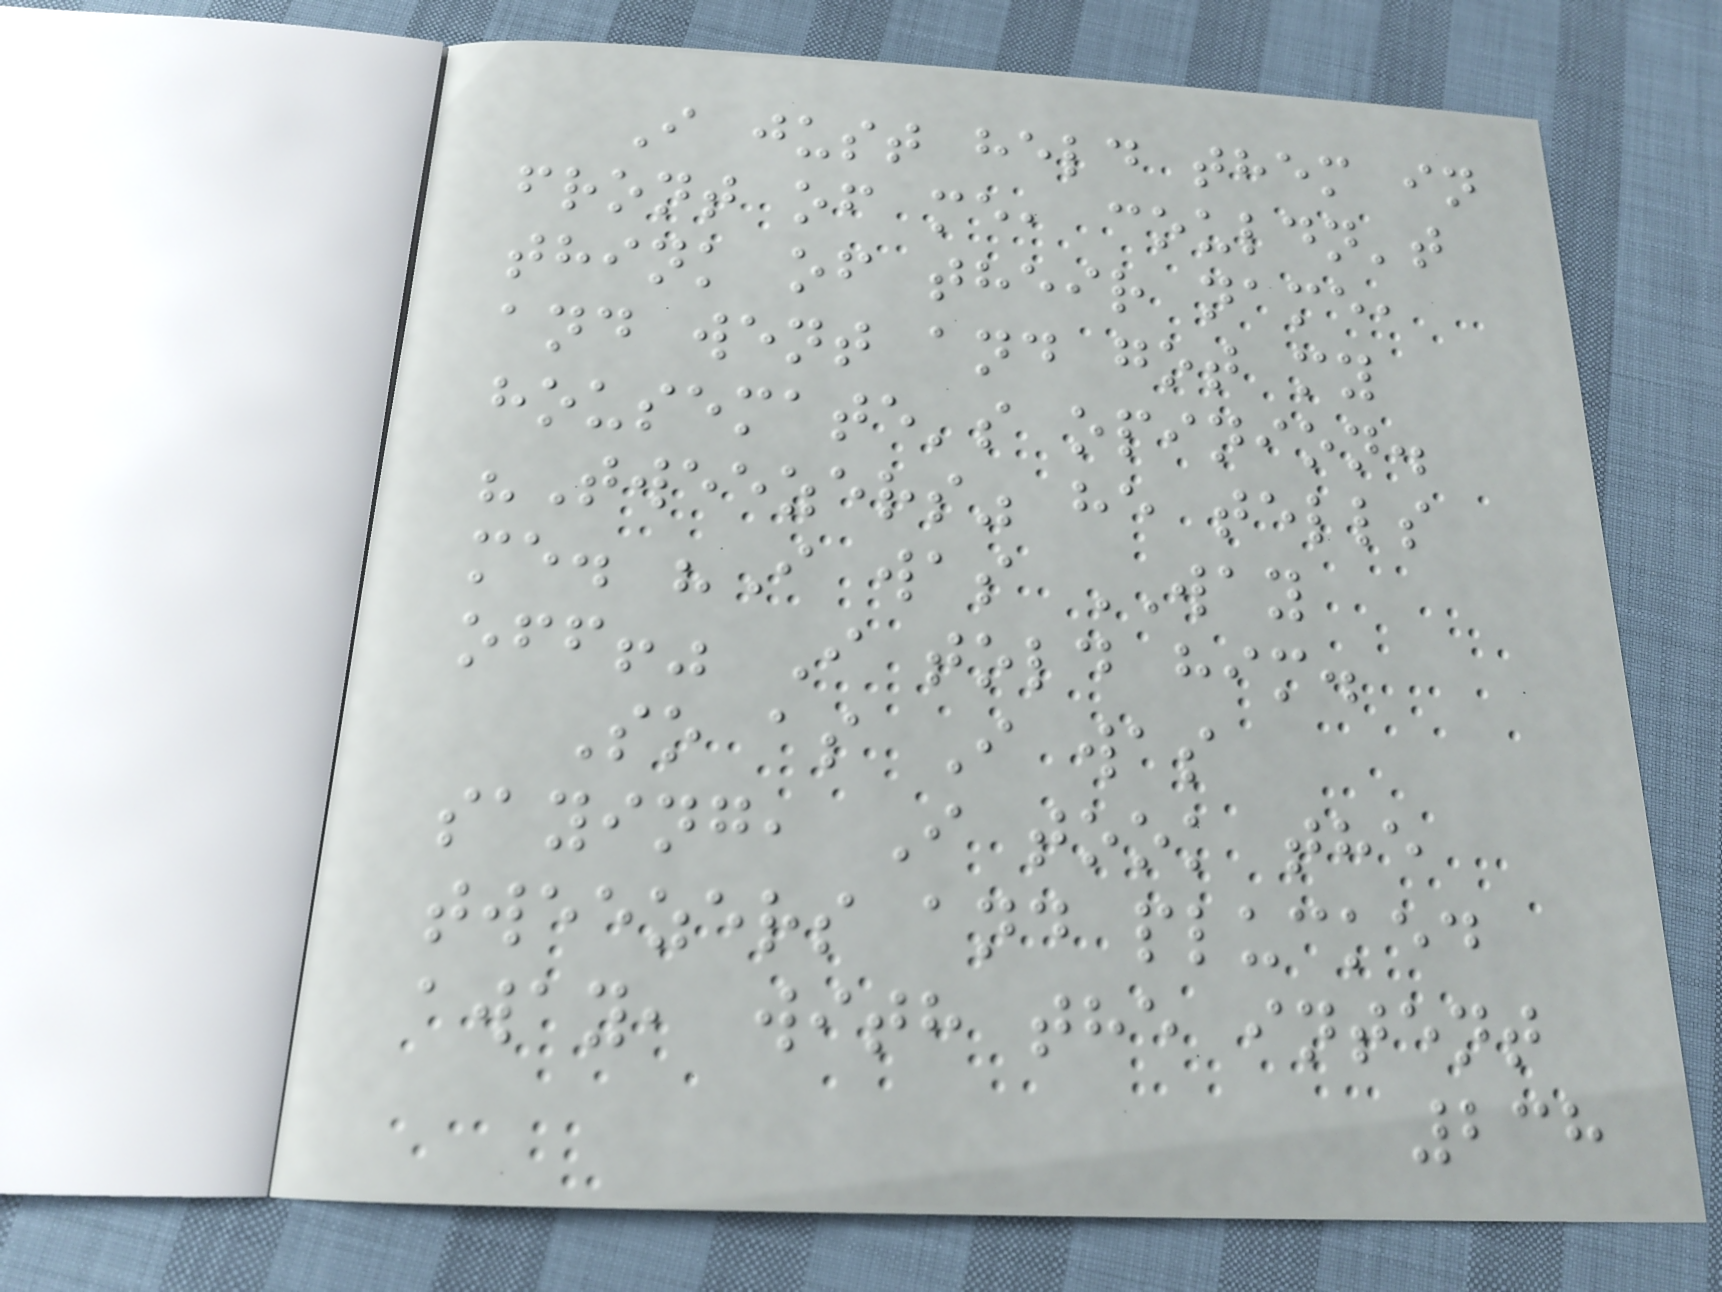I just held them in
front of me, couldn't
think of their name,
and went and got my
housemate's opinion.
"Tweezers" he tells
me. "I was WAY
off!" I told him.
So as I was
saying, I took the
tweezers and plucked
away, with the intent
238
